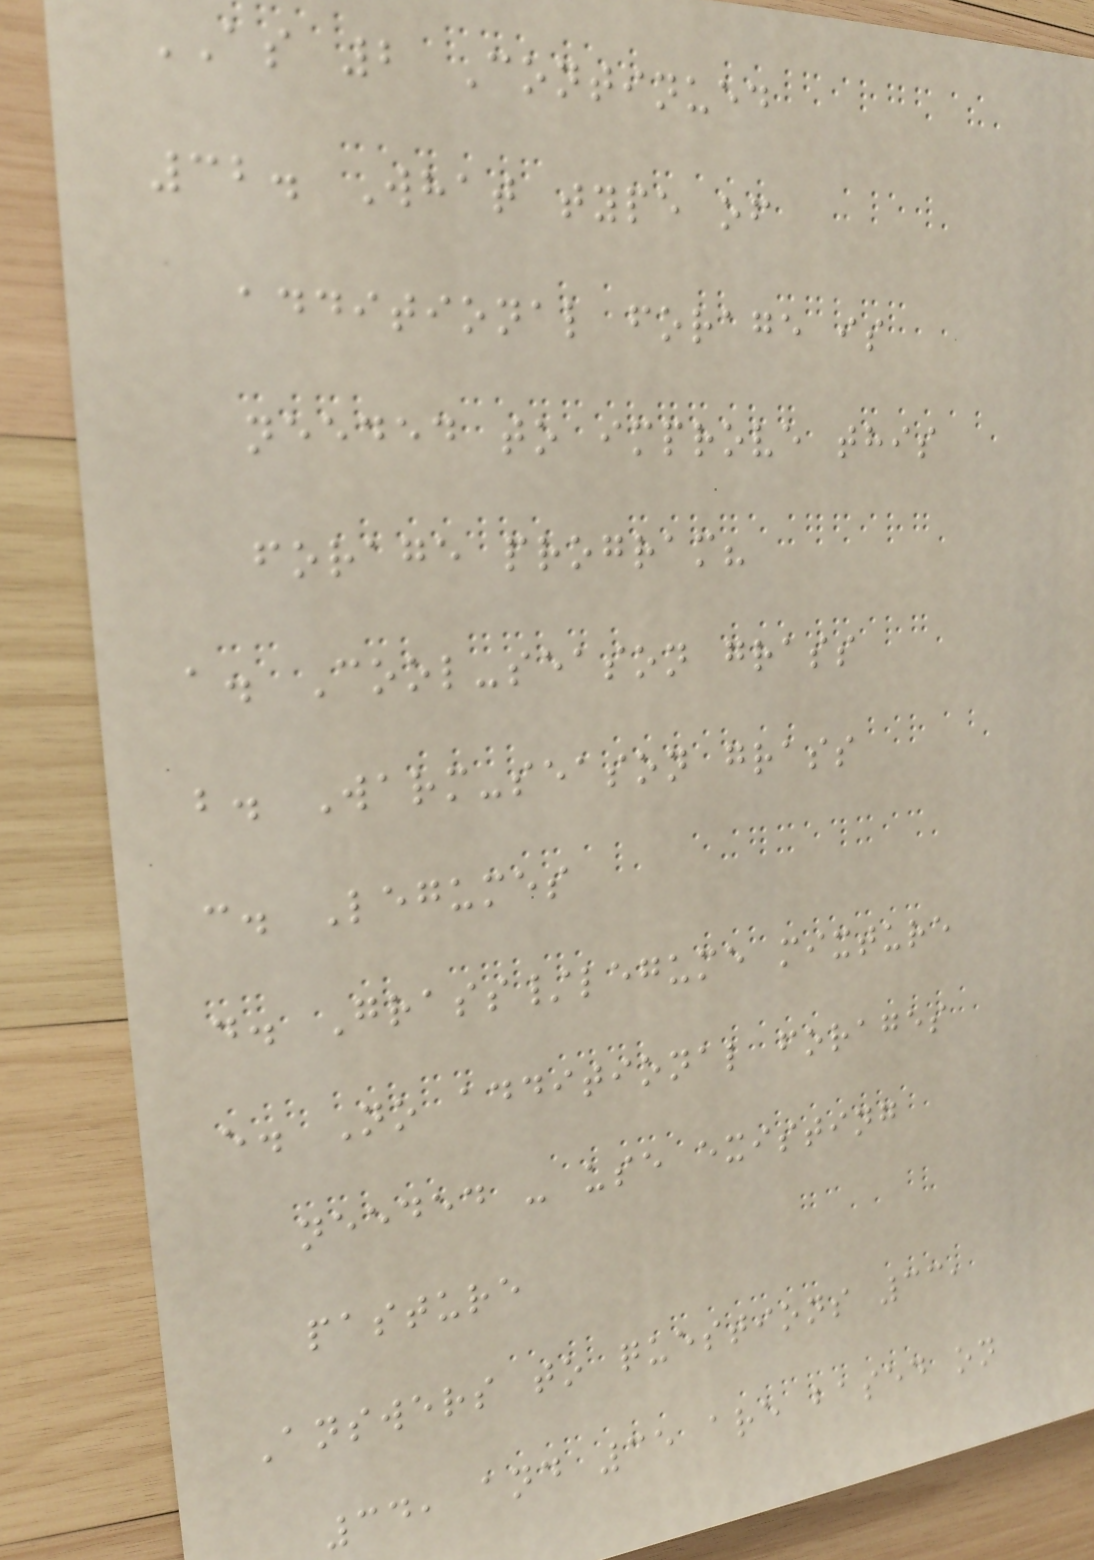AS 2 Continued
32. What type of
additional forage is
needed to improve this
forage program?
a. Cool-season grass
b. Warm-season grass
c. Legumes
d. Grass/legume mixture
e. No additional forages
needed - use existing
pasture
Answers to questions 33,
34, and 35 are based on
